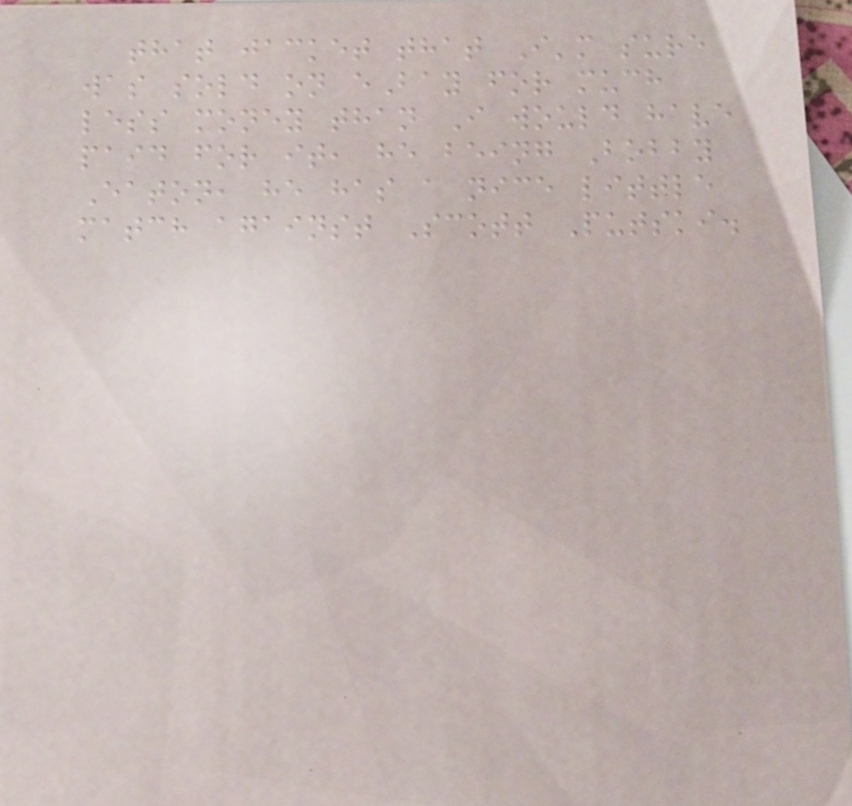that jacket that I'm sure
was sold on eBay for much
less money than I would have
paid for it, he being Bobby
Eaton, he has a nice little
match against Scott Putski.
